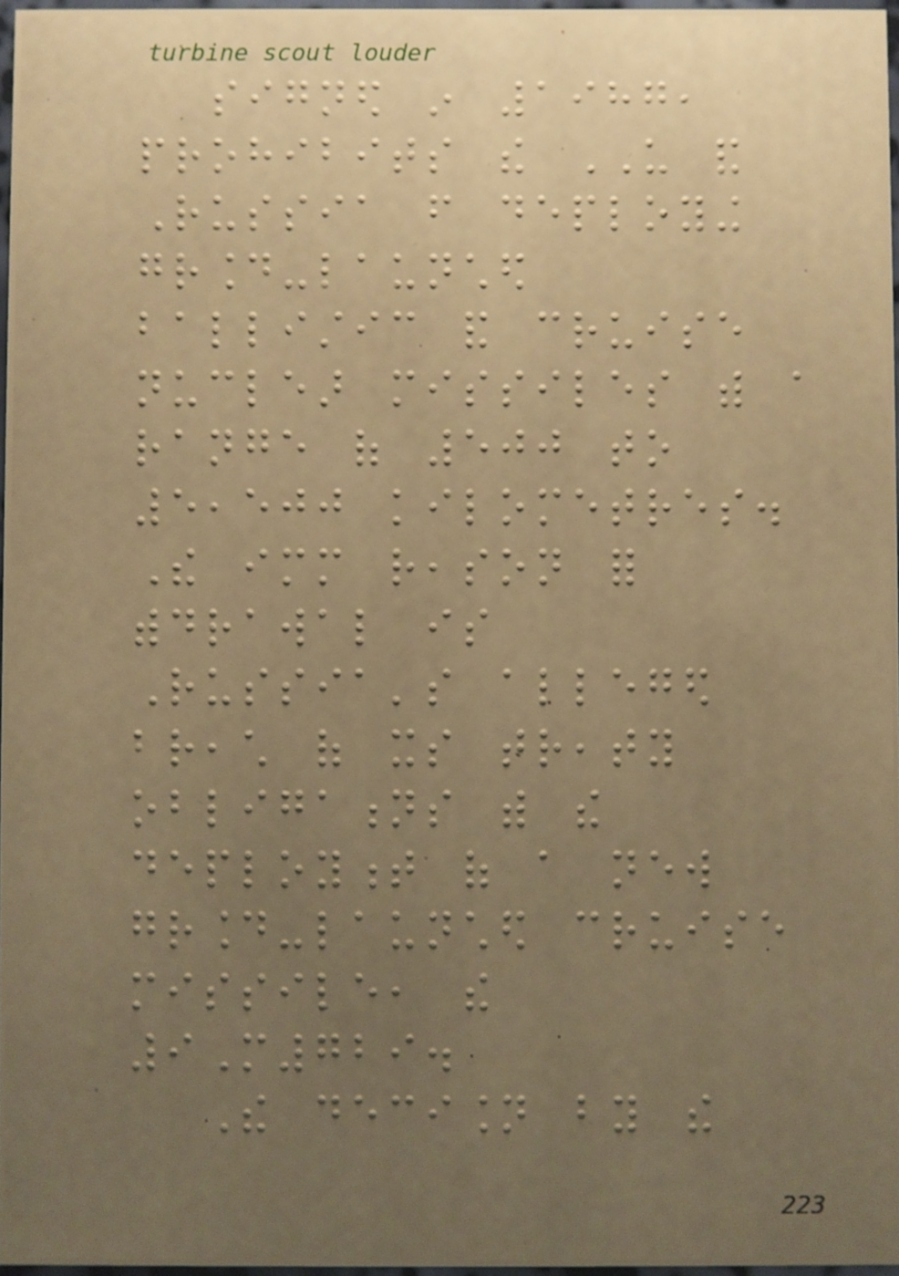signed in 1987,
prohibits the US and
Russia from deploying
ground-launched
ballistic and cruise
nuclear missiles with a
range of 500 to
5,500 kilometres.
The immediate reason for
withdrawal is
Russia's alleged
breach of its treaty
obligations with the
deployment of a new
ground-launched cruise
missile, the
9M729.
The decision by the
